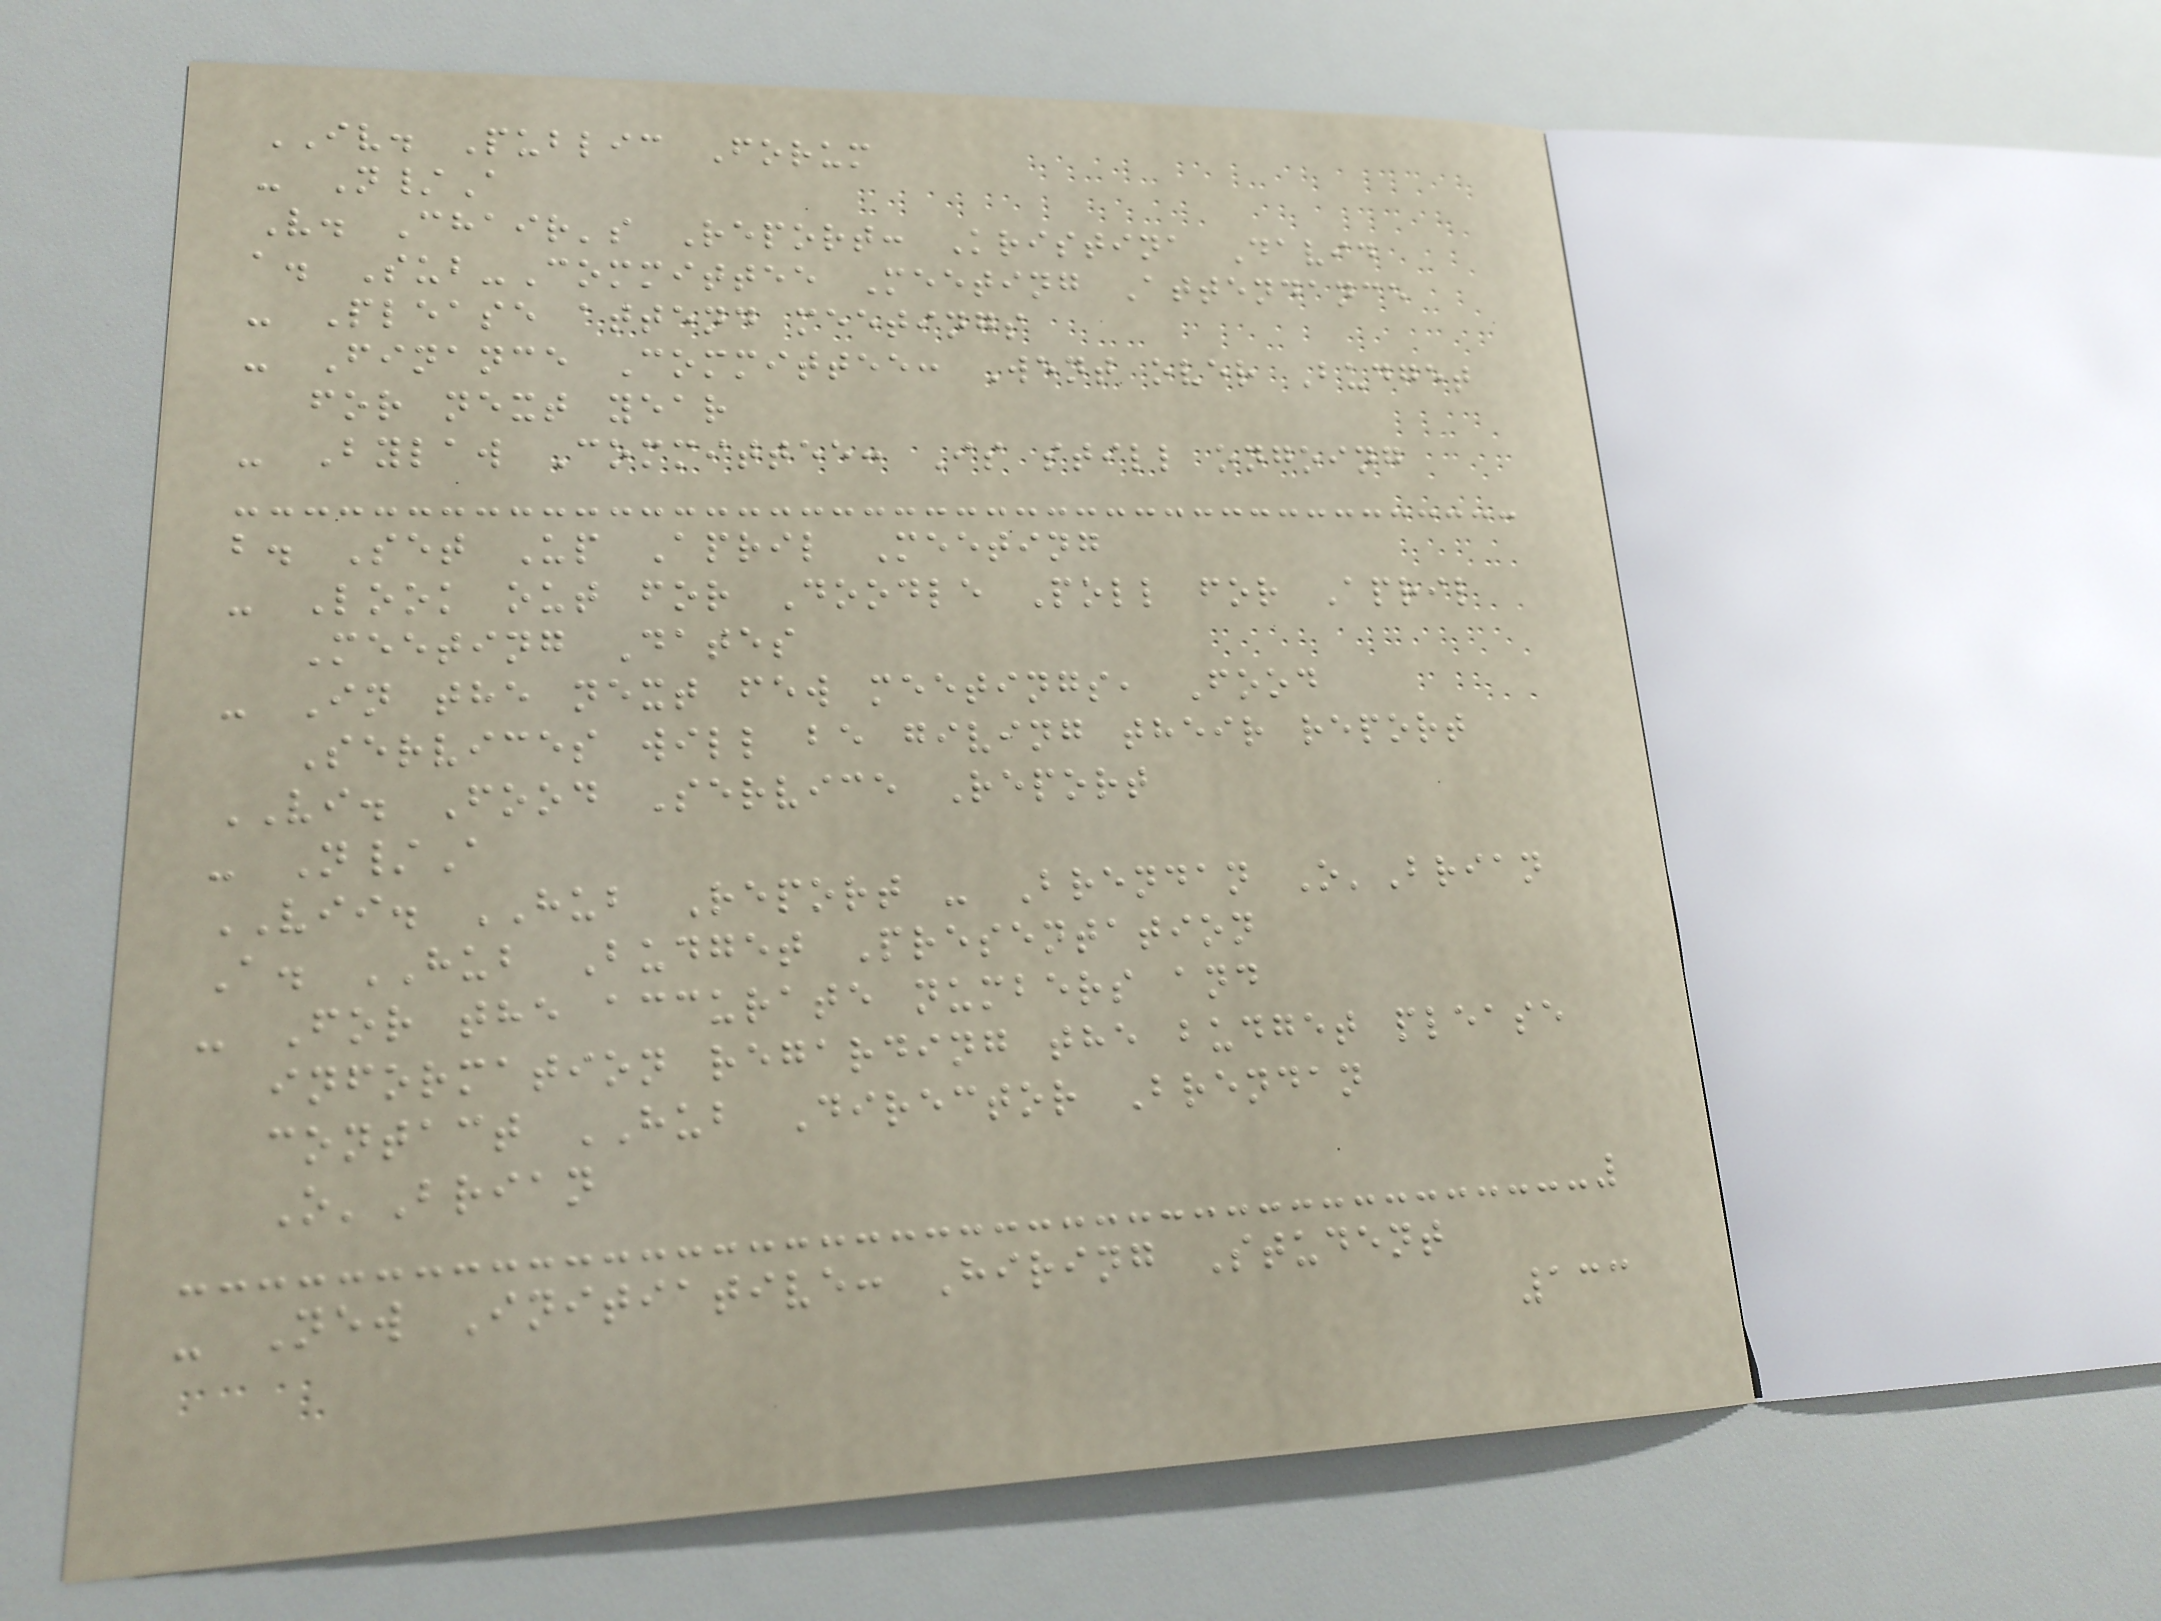IV. Public Forum
- N/A
V. Chair's Report: Kristina David
a. Sub-Committee Meeting Attendance
- Please attend meetings
- Finance Committee: Went over Budget
for next year
- Bylaw Committee: Is still ongoing
b. Set Up April Meeting
- Look out for Doodle Poll for April
Meeting Dates
- In the next few meetings, Food
Services will be giving their report
VI. Food Service Report
- N/A
VII. HUB Report - Brendan O'Brian
A. HUB Budget Presentation
- For the accurate numbers and
information regarding the budget please
contact HUB Director Brendan
O'Brian
- New Initiative: Hiring Student
133
